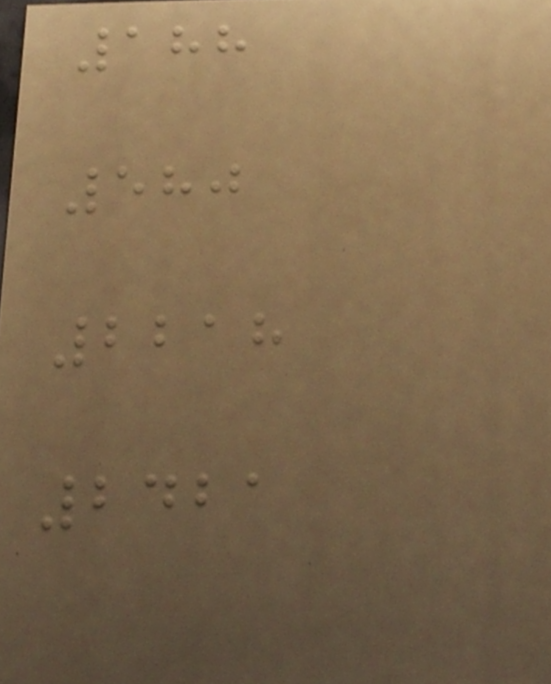188
580
2218
2421
